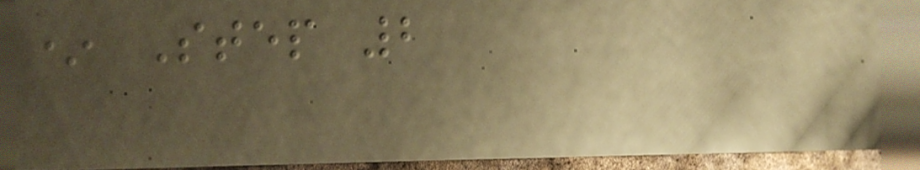* Step 2
